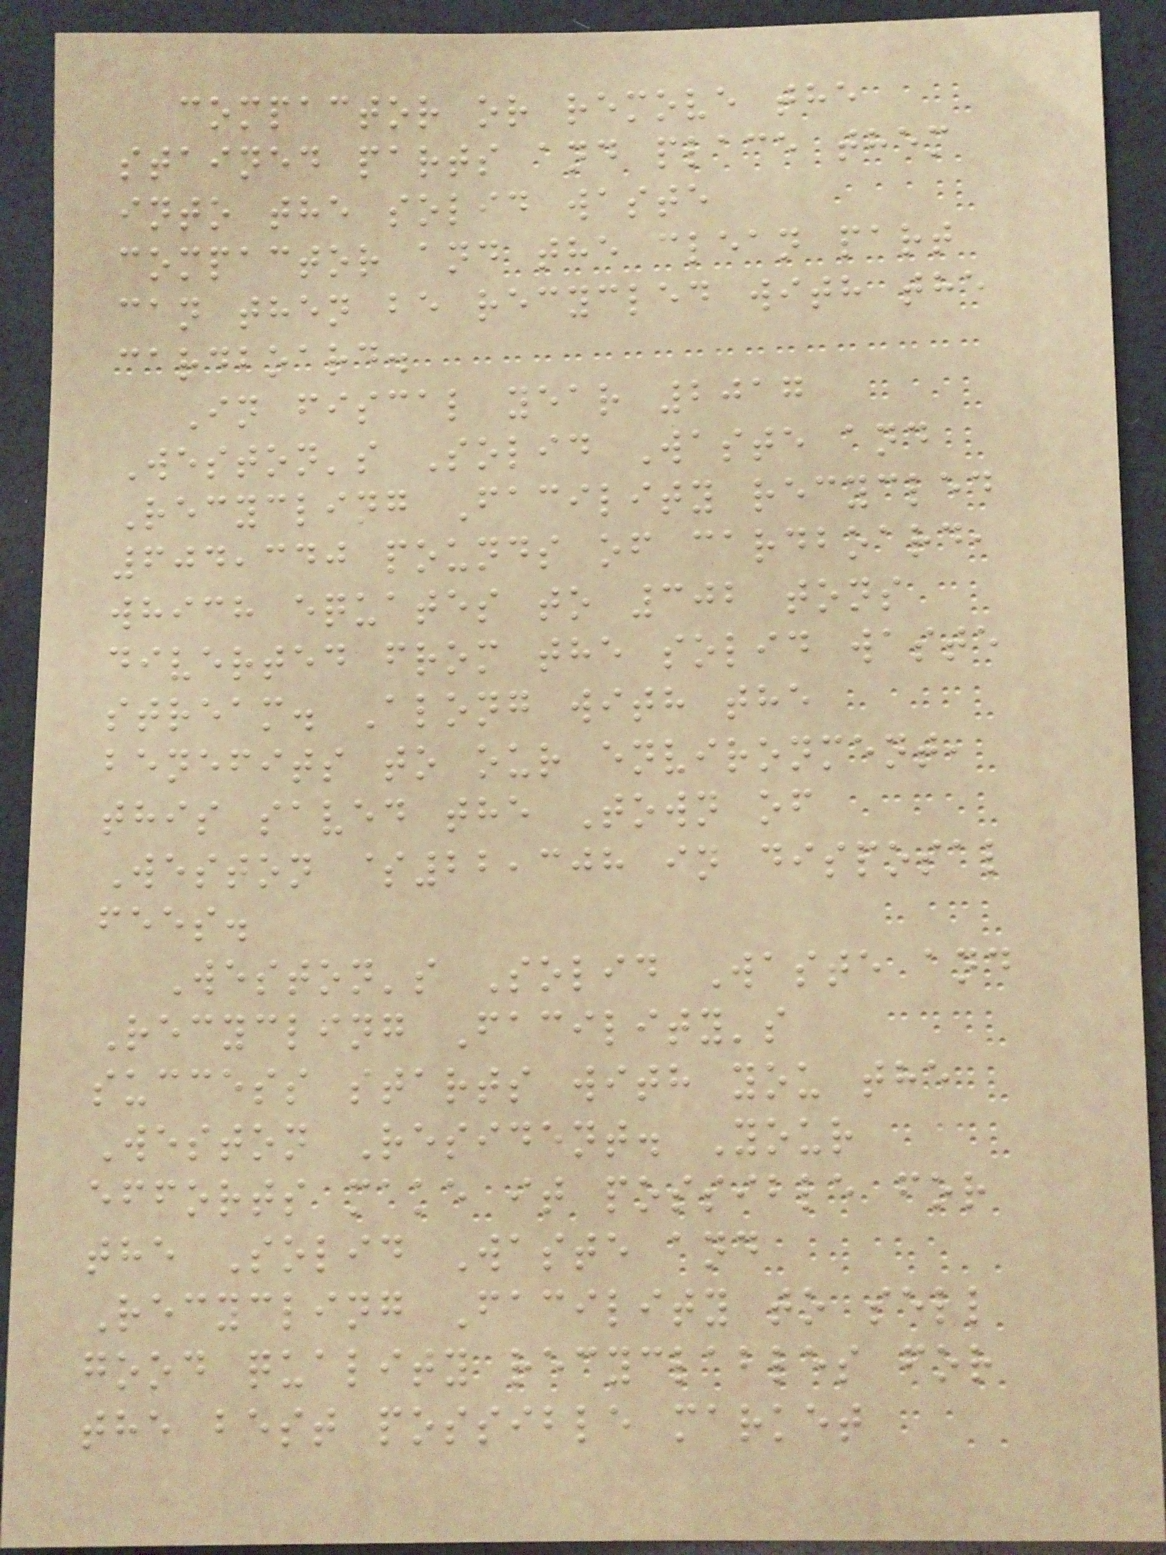compactor or remove the
stained parts and place them
into the solid waste
compactor and the clean part
can then be recycled with the
cardboard.
In fiscal year 2017
Weston's Solid Waste and
Recycling Facility recycled
604,340 pounds of cardboard,
which equates to 302 tons
diverted from the solid waste
stream. Along with the
benefits to our environment,
this saved the Town of
Weston $22,308 in disposal
fees.
Weston's Solid Waste and
Recycling Facility's
success starts with you the
Weston Resident. Your
efforts make it possible for
the Solid Waste and
Recycling Facility to sell
good quality recyclables for
the best possible market
